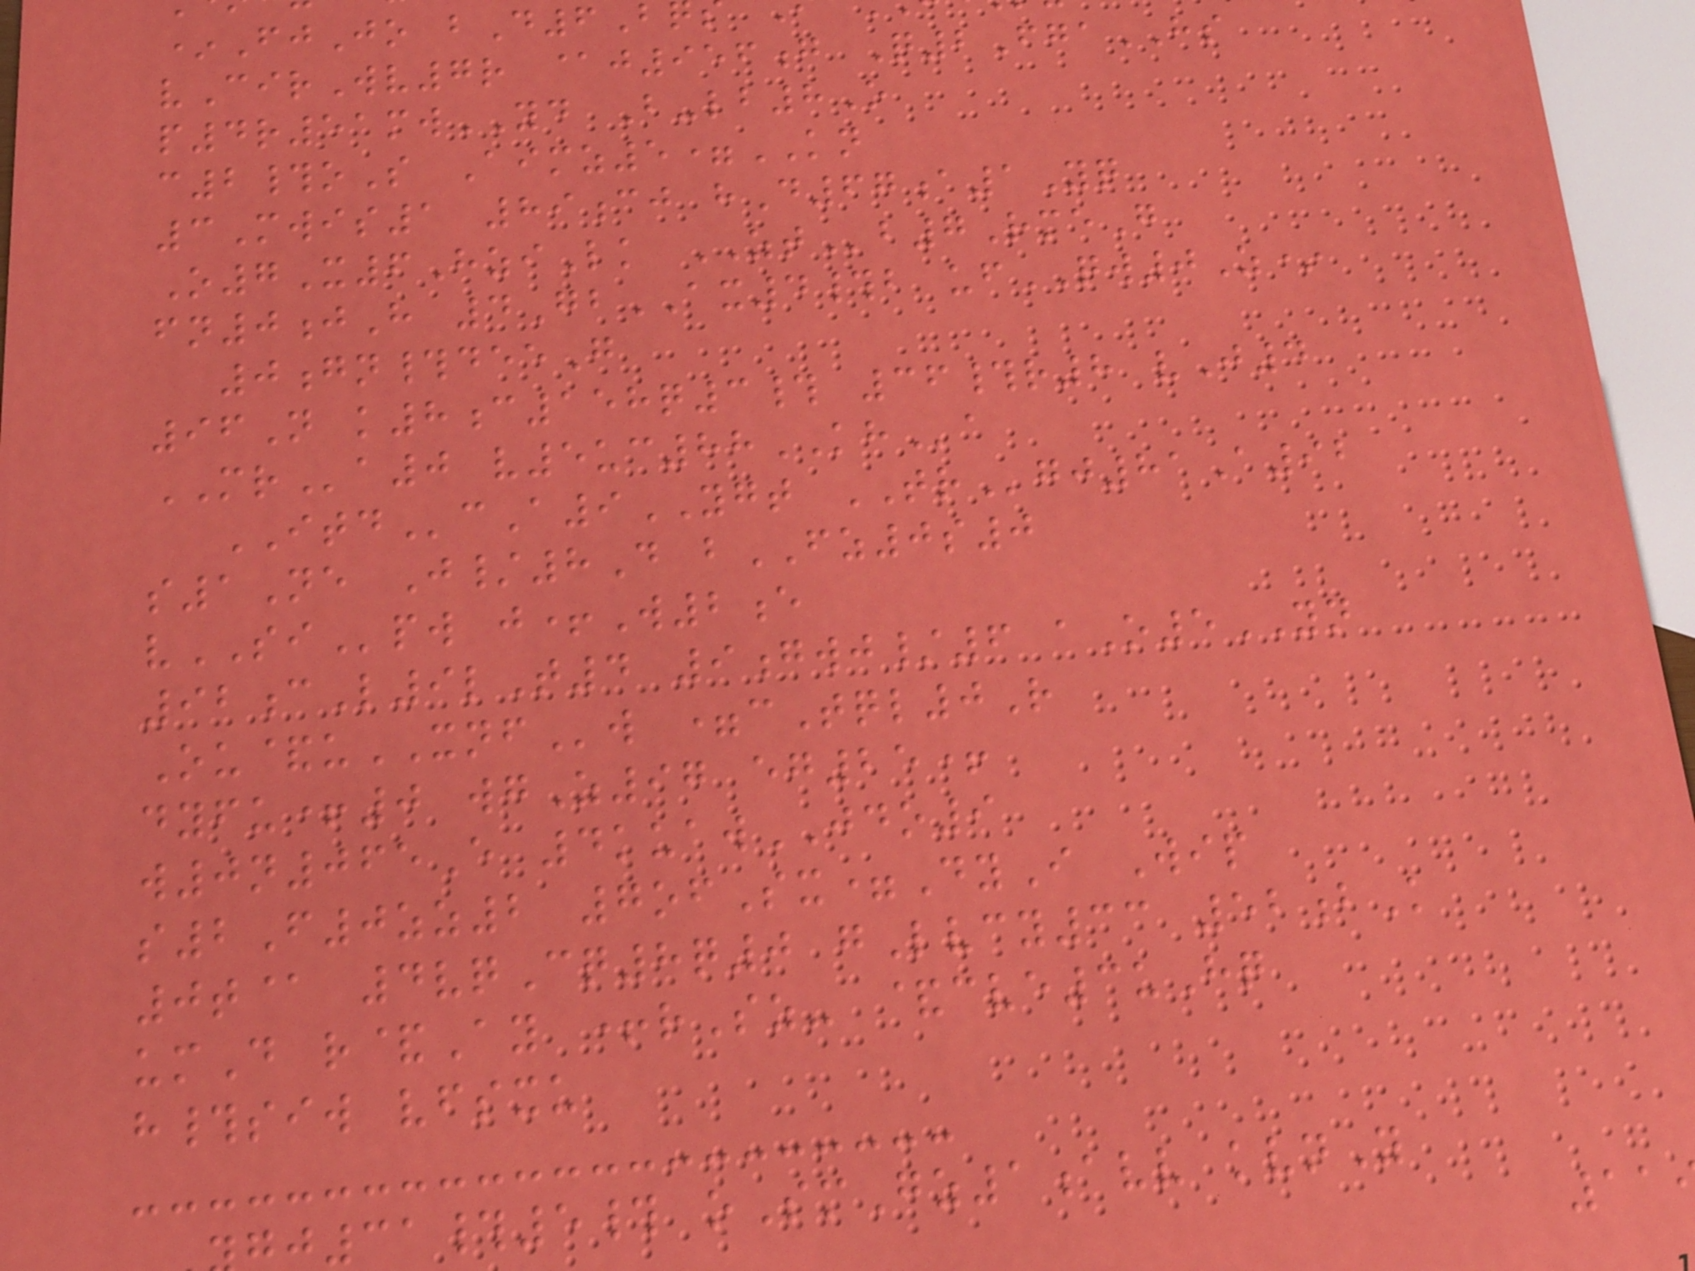*FjJo bD6B
vCirWv7r @j956g Q2FgaHS
p4r51mwYD B-lb8O
c2#oS Aimz5=KN
3Mwis1 89cj hD67a1Yq
O7X6HziLk ZTb7RmeG
fn0jH 4GbAX4#b ufQW0Z*
0gn#deeG
96N k8c158q3# 36#r8 vJ4
MRa0 v5uc88KHa
ITDcA9YGT TRgj81A92
s1Ne J/8D bFZ0s0
vSIpw j+W2e
92cL9lT4 9gwj/6 aO5YN
Ou&uXNFw =cTql0R
dyfu+0 wgZ97 eg25+
w0n065E 4kuawJDO9
s2F0zz2 7ofSx=DyI Wip
0t@ 4vqCq8q0 gLvcy33 52bK
umD r&Ay +rSz- &cve3uHq
h#siw vfsxu
j31#5# oSmGz1avv kvnY
